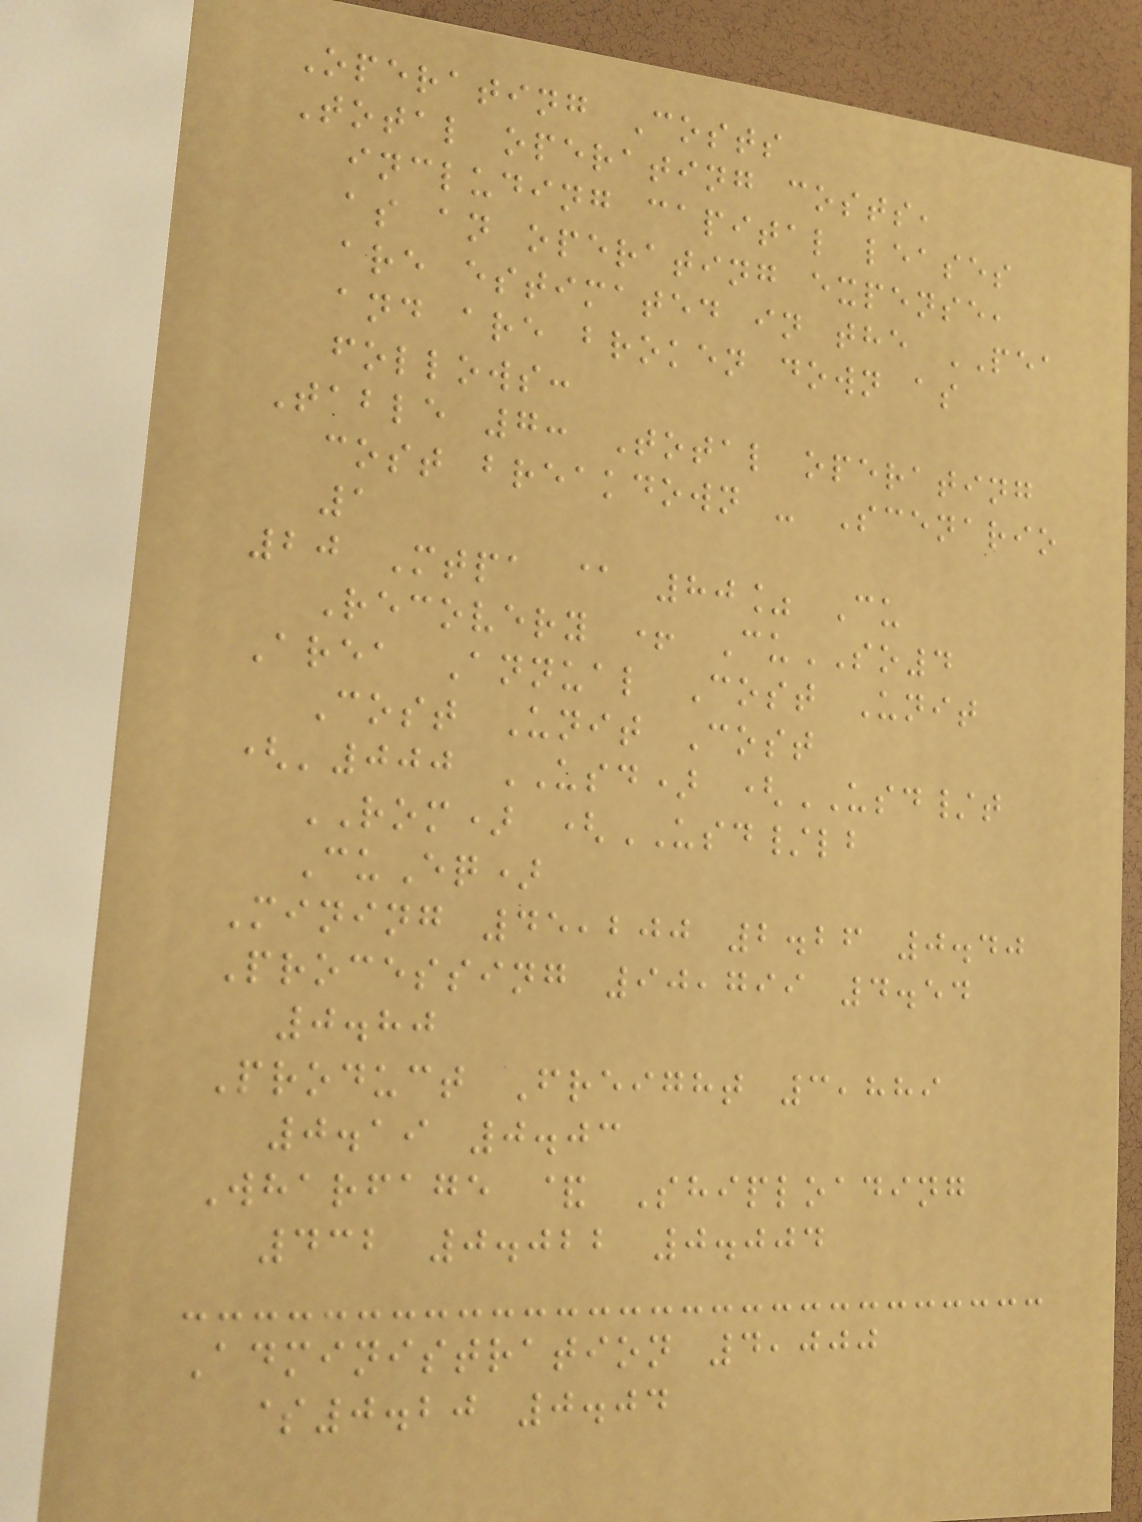Operating Costs
Total operating costs,
including capital leases
as an operating expense,
are estimated in the PEA
and are broken down as
follows:
Table 7: Total operating
cost breakdown - Scenario
1
20 Mtpa @ 80% Cu
Recovery + CuSO4
Area Annual Cost Unit
Cost Unit Cost
('000 USD) (USD/t
ROM) (USD/lb
CuEq)
Mining 45,200 2.26 0.40
Processing 90,799 4.54
0.80
Product Freight 3,889
0.19 0.03
Wharfage & Shiploading
432 0.022 0.004
Administration 4,000
$0.20 0.04
